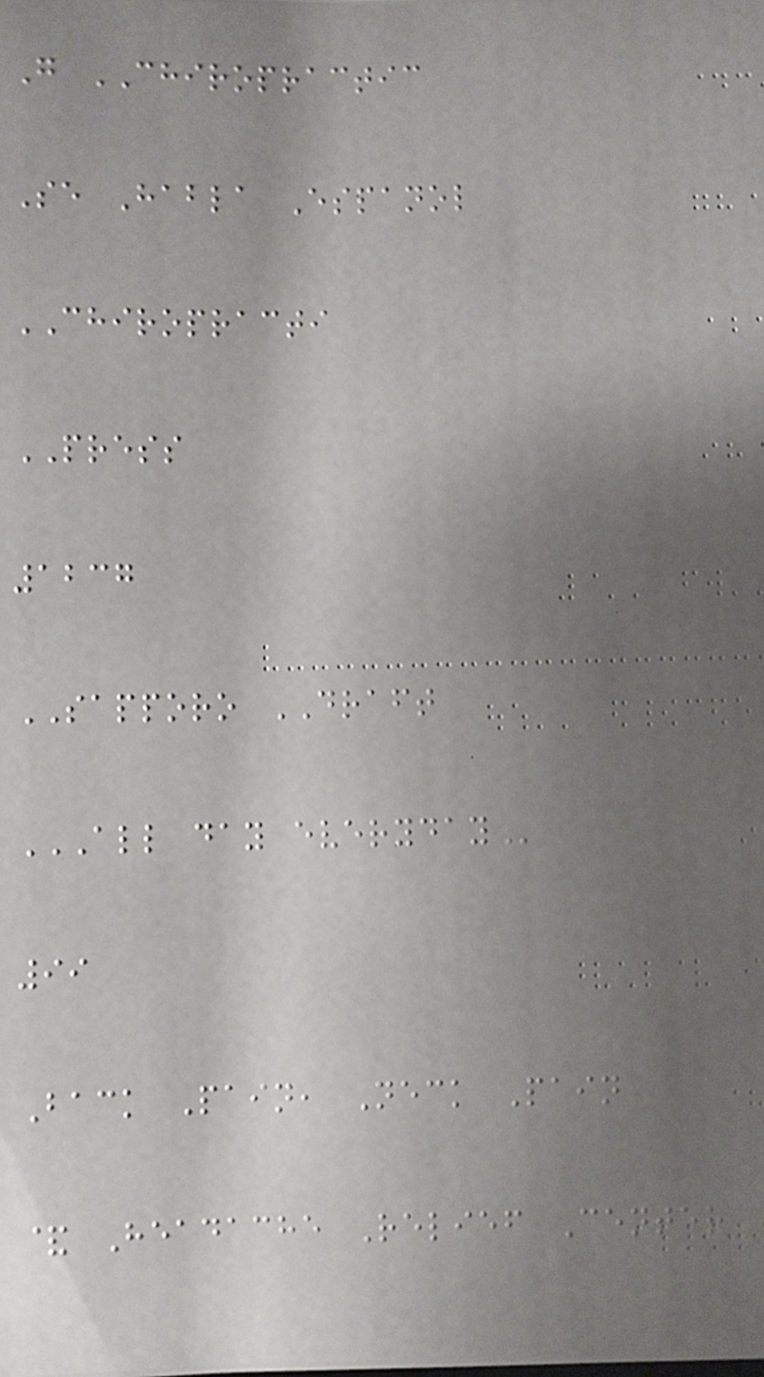G CHIROPRACTIC
Se Habla Espanol
CHIROPRACTI
PRESS
1237
SAPPORO DRAFT
ALL DAY EVERYDAY
99
Back Pain, Neck Pain
& Headache Relief Center
